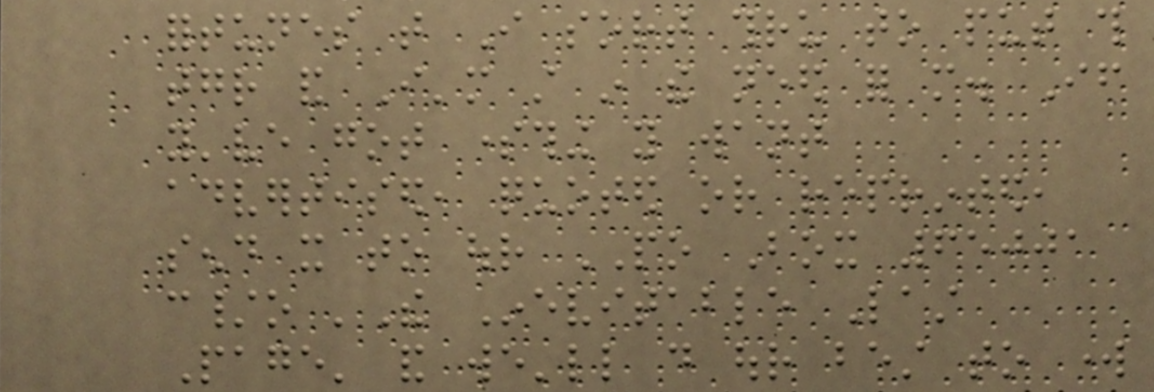fortunes that I sort thru to put this
together and I'm still in the need for more. If
you've got something you want
advertised, quoted or reprinted,
send it to our PO Box 65001
c/o 'The Inevitable Last
Page' and we'll do our best to work
